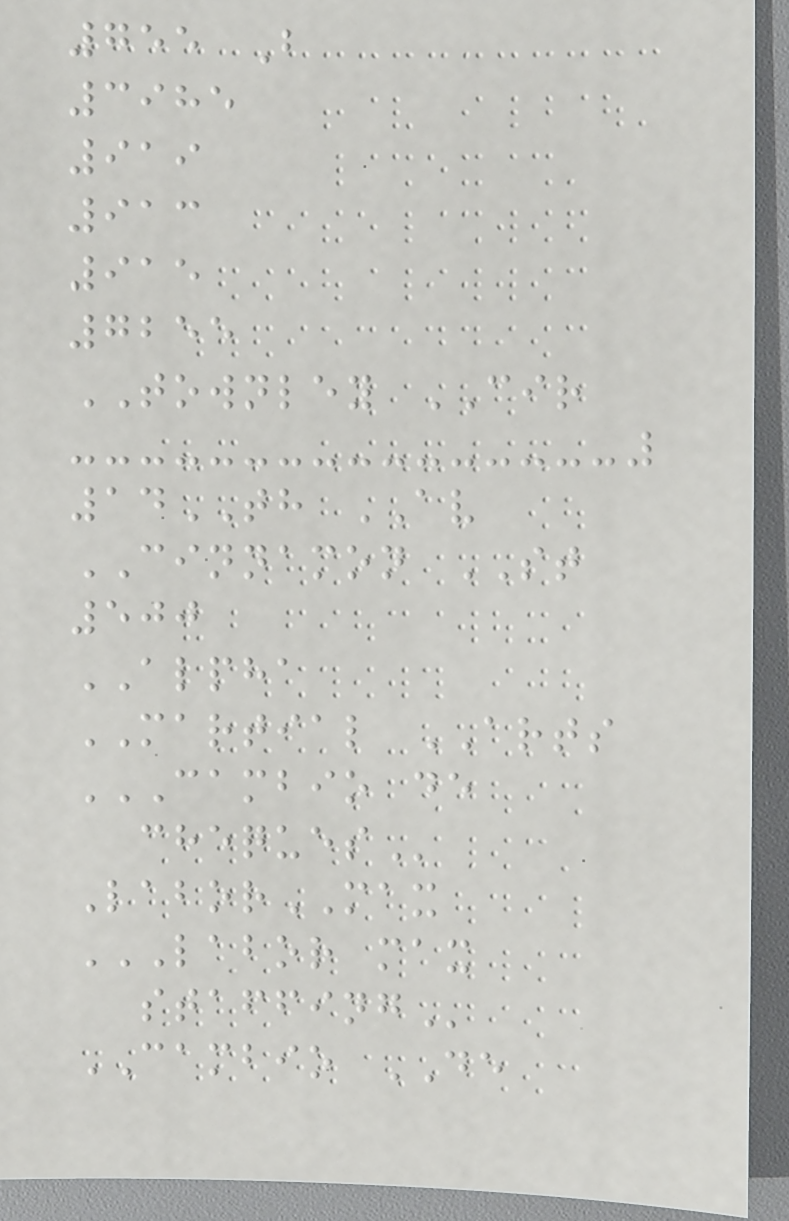755 B
3985
919
913
915
7255
TOWNLEY CIR
14TH AV
CINNAMON ST
500
ALPHA
MARTIAL ARTS
CAMBIO DE
CHEQUES
LaborMAX
LABOR MAX
STAFFING
CAMBIO DE
